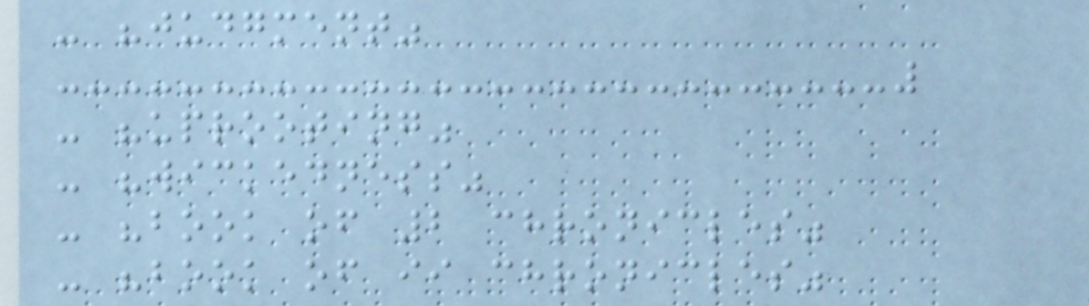- "judgment"
- "uprooting"
- "wickedness"
- "book of 2 chronicles"
- "book of ii chronicles"
